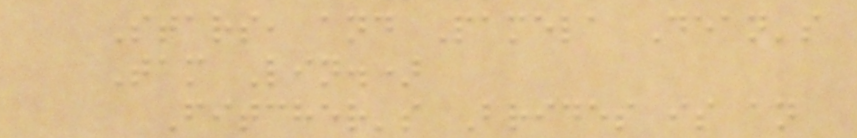Stars, and Pamela Dean's
Tam Lin.)
Fitcher's Brides is an
